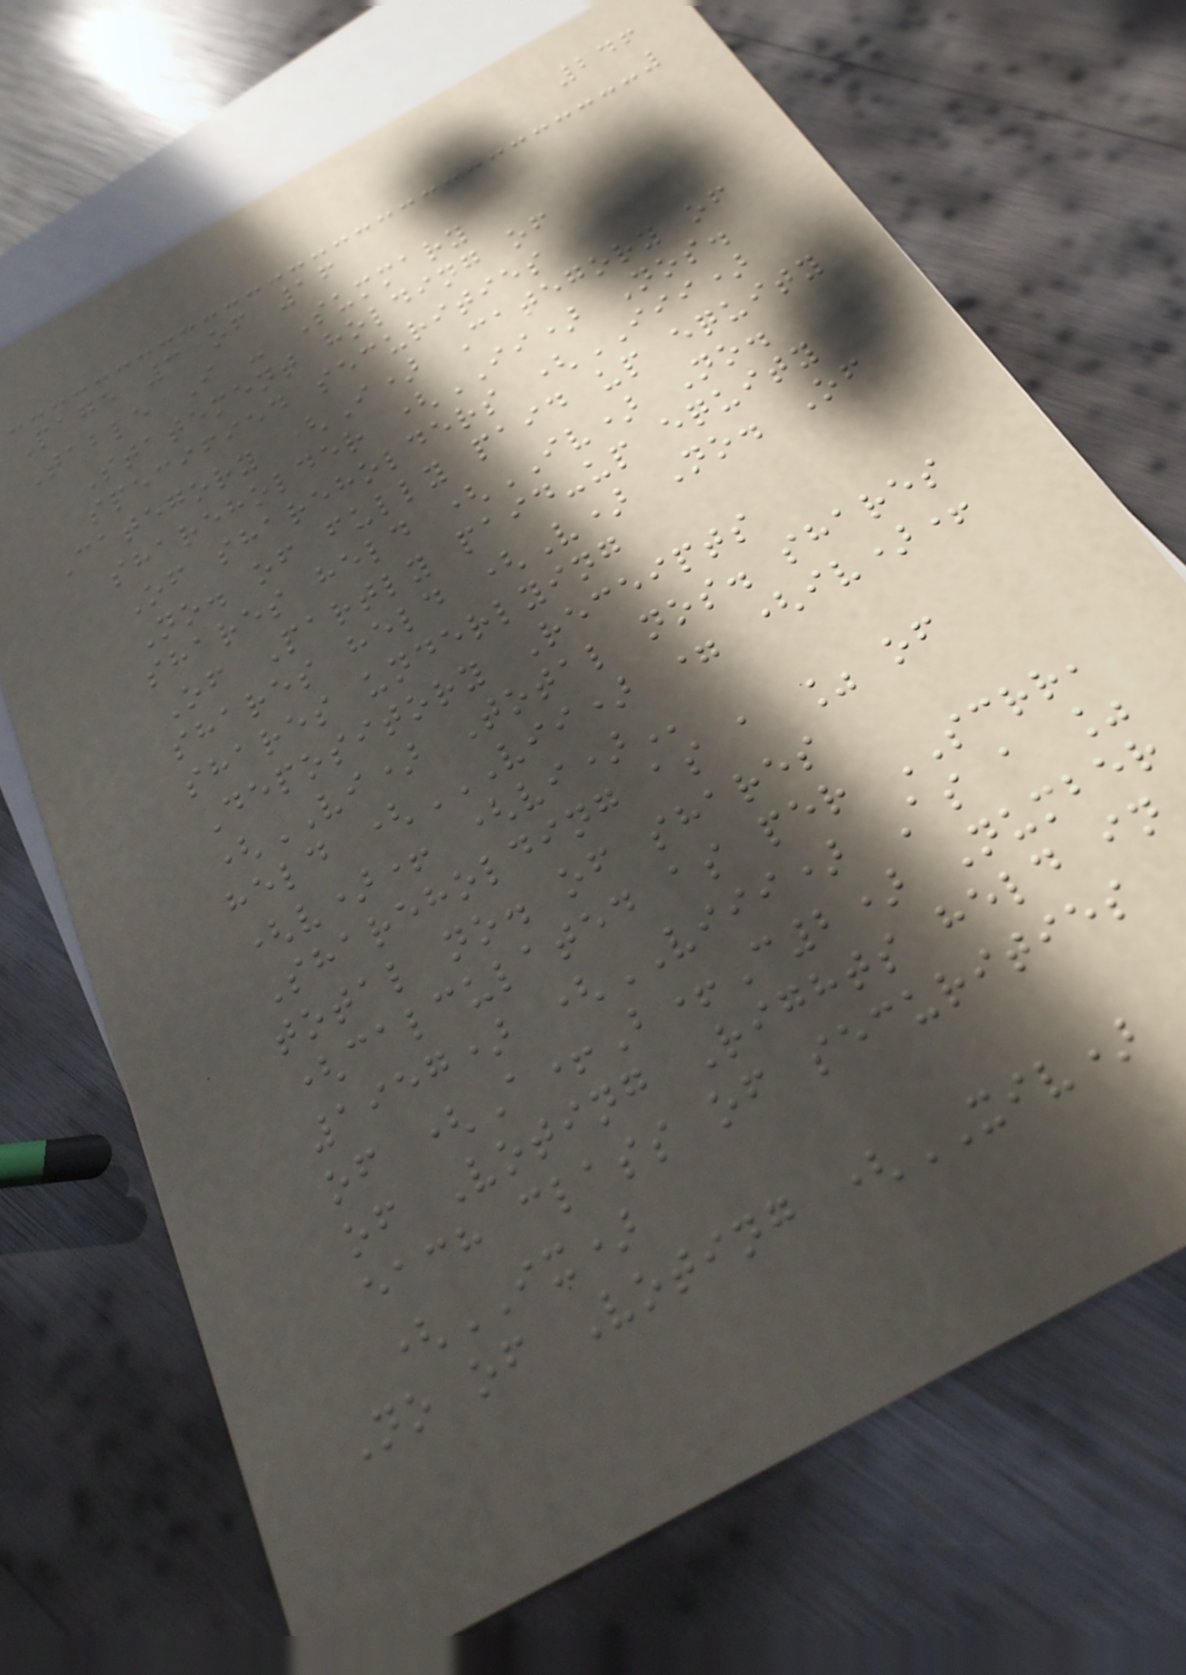246
Page 3 of 16
Table I - Summary
Statement holding of
specified securities
Category (I) Category of
shareholder (II) Nos.
Of shareholders (III)
No. of fully paid up equity
shares held (IV) No.
Of Partly paid-up equity
shares held (V) No. Of
shares underlying
Depository Receipts
(VI) Total nos. shares
held (VII) = (IV)+
(V)+ (VI)
Shareholding as a % of
total no. of shares
(calculated as per SCRR,
1957) (VIII) As a %
of (A+B+C2) Number
of Voting Rights held in
each class of securities
(IX)
No of Voting (XIV)
